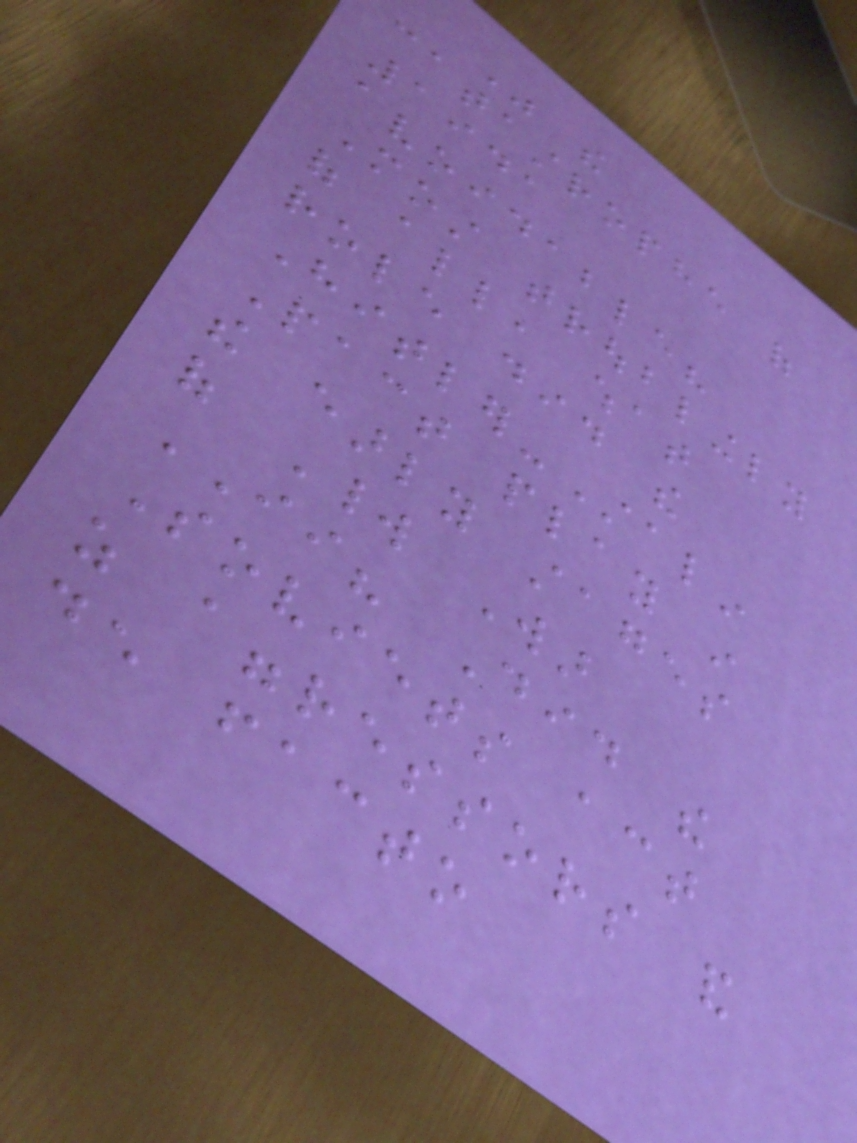Was the
catastrophe of
1941
avoidable?
Most troublingly
of all, what
role did the
Hitler-Stalin
Pact play in
the early stages
of World War
II? Did the
Soviets act
as aggressors and
de facto
